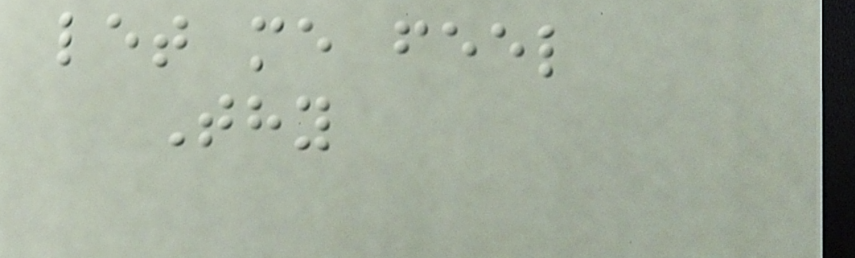let me feel
Thy
